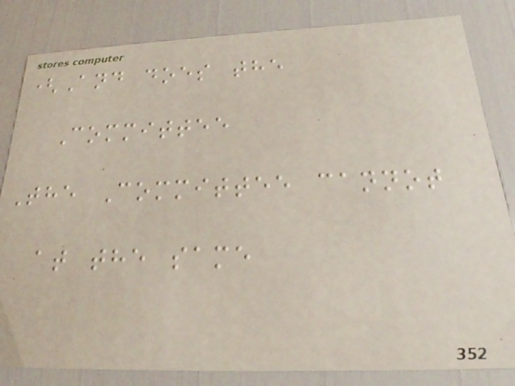(And does the
Committee
The Committee cannot
at the same
